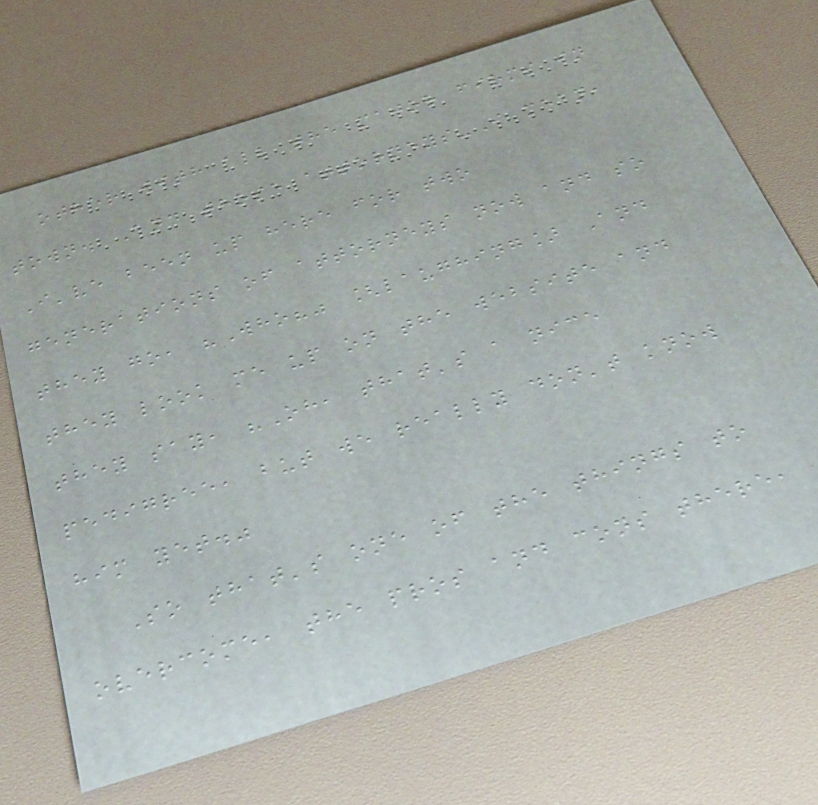other with all the major firms in
town. And those attorneys-I mean,
I've been up here for two
generations of attorneys now and so
they go, "Who?" [laughing] And
they look me up on the website and
they say, "Oh, that's a nice
pedigree, but we really don't know
him yet."
So that's one of the things to
overcome, the pros and cons there,
